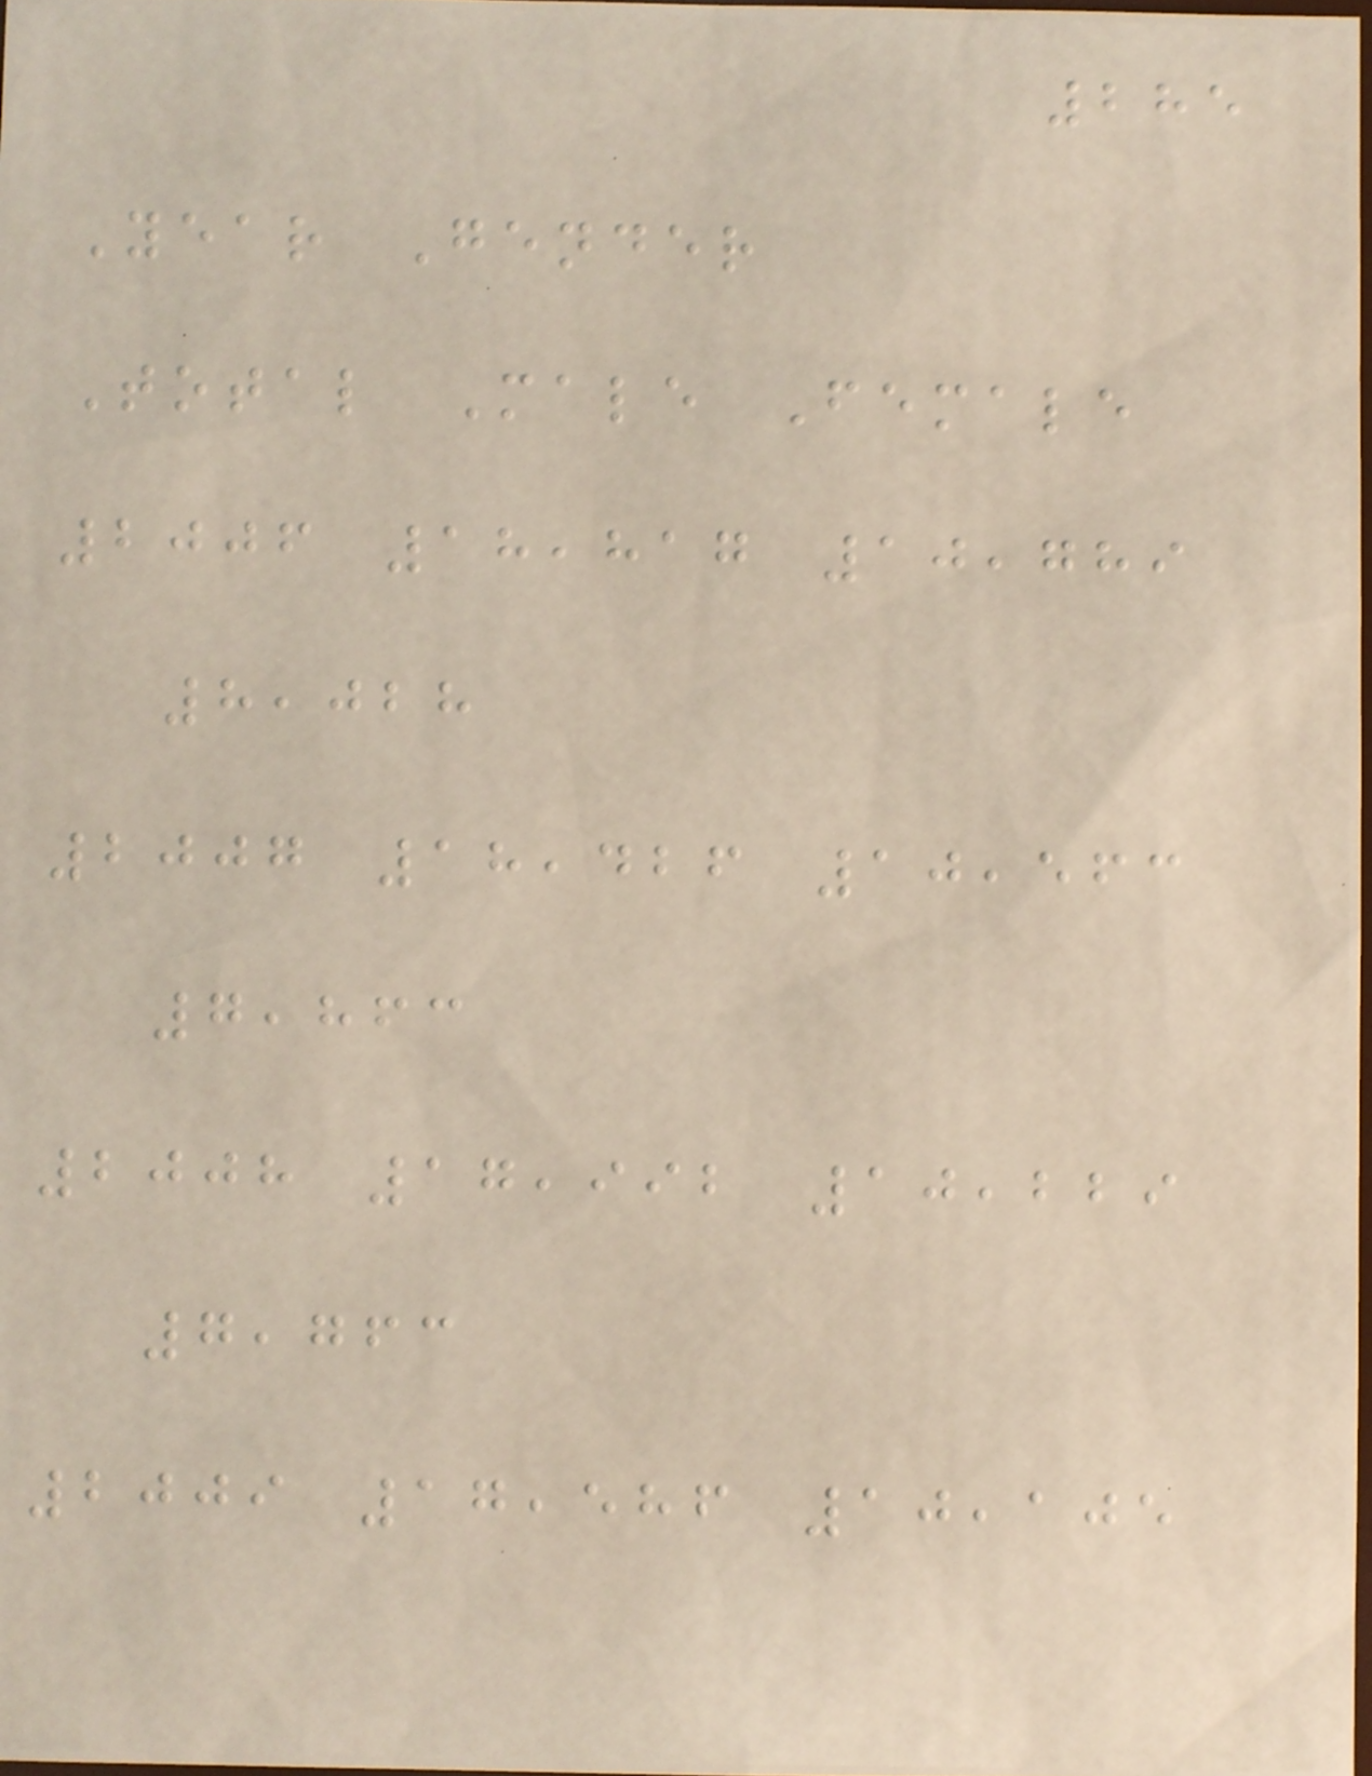285
Year Gender
Total Male Female
2006 18,817 10,789
8,028
2007 18,426 10,563
7,863
2008 17,992 10,229
7,763
2009 17,586 10,105
